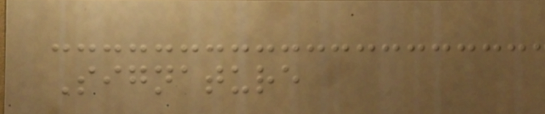Signature
